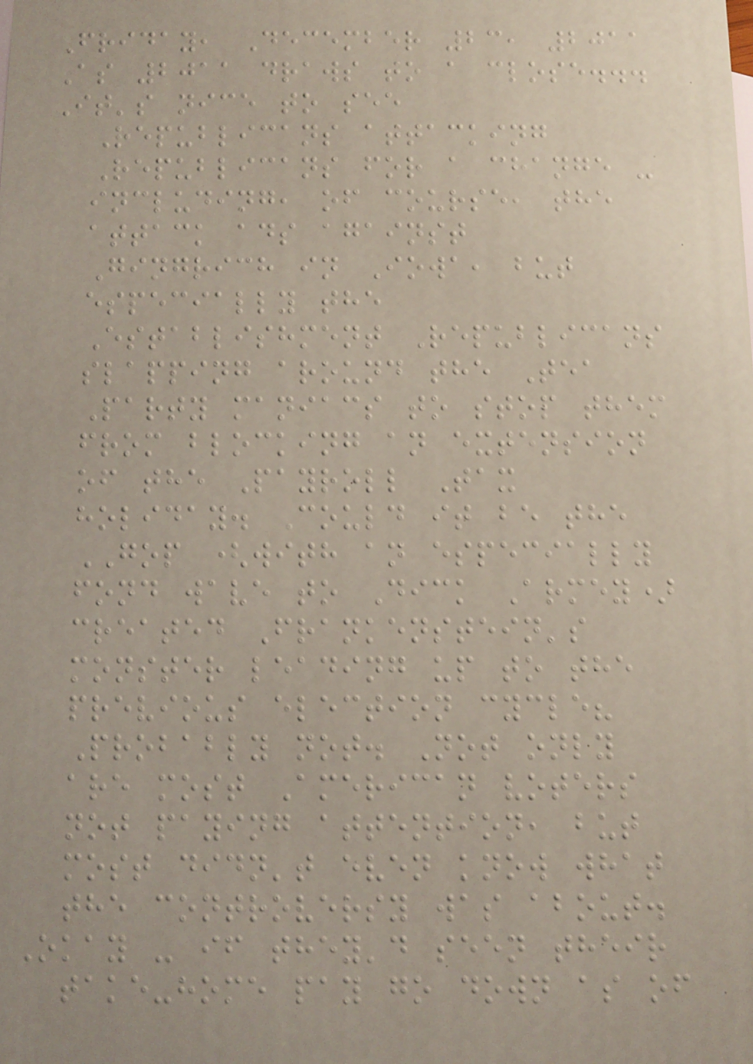Friday, December 23, 2011
As 2011 draws to a close...
It's nice to see
Republicans attacking
Republicans for a change -
including, of course, the
attack ads against
Gingrich in Iowa, but
especially the
Establishment Republicans
slapping around the Tea
Party maniacs to stop them
from blocking an extension
of the Payroll Tax
holiday. Could it be the
GOP (with an especially
fond wave to Dick Armey)
created Frankenstein's
monster leading up to the
previous election cycle?
Probably not. Not only
are most American voters
not paying attention, but
most didn't even know what
the controversy was about.
Okay - if they'd seen their
take-home pay go down as of
